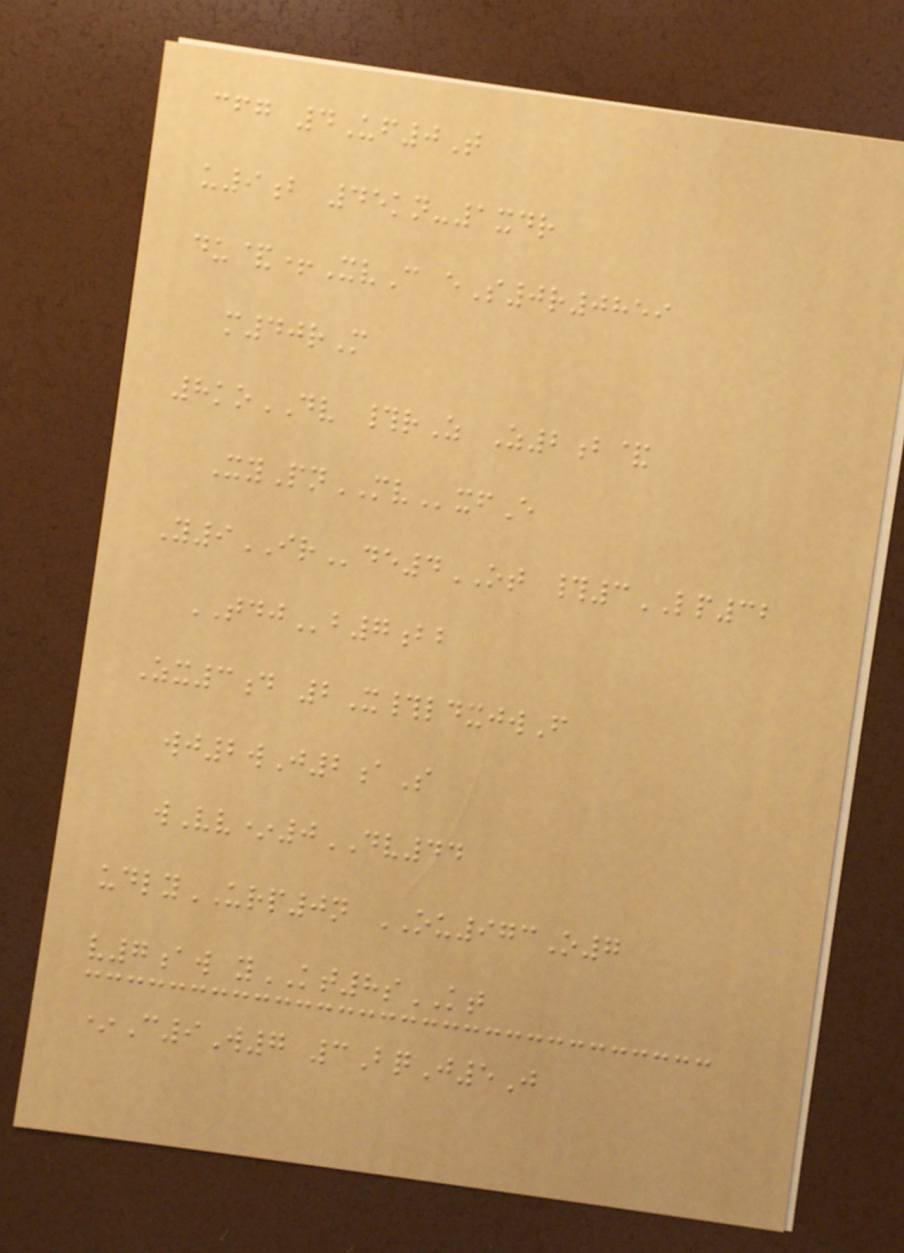cfg 4Uf0T
u9b 45kn-1xdr
du&+XvC eS0r0859
m40rM
8koDV #rZ Z2b&
XyPnMVxfE
Y9IRde4OT #3LP32
TDJb7bb
Zx3d 2X#ldxjwF
wj2wJ2aS
wVv*0DV44
udlyURP0n OU973O7
v7aw yKT8sKT
*C9W7 3BqJ5J
